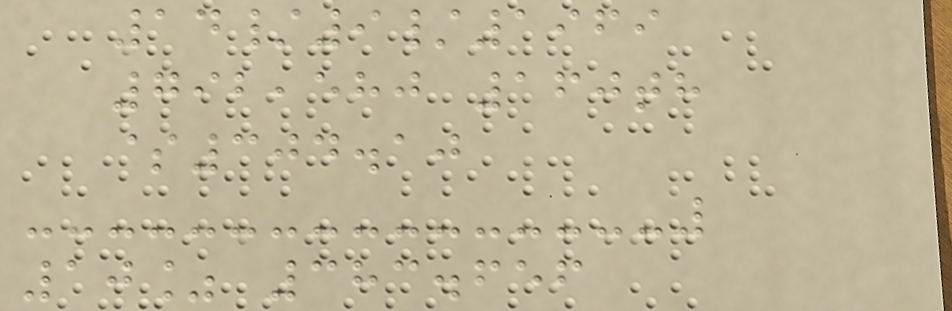14/9/1969
792,580 160th
$304.10
10% 383.656
